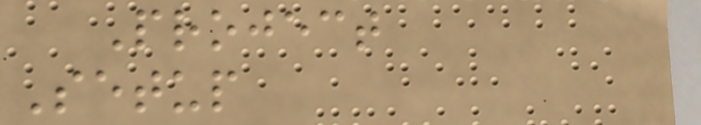Project
Setup
